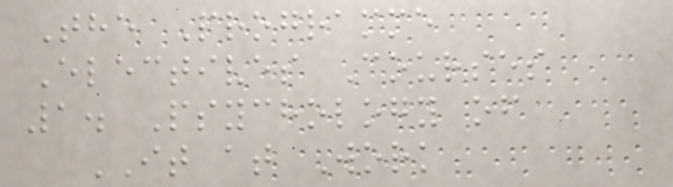The Programme
Electives Courses
1. Psychology of
IT at Work
